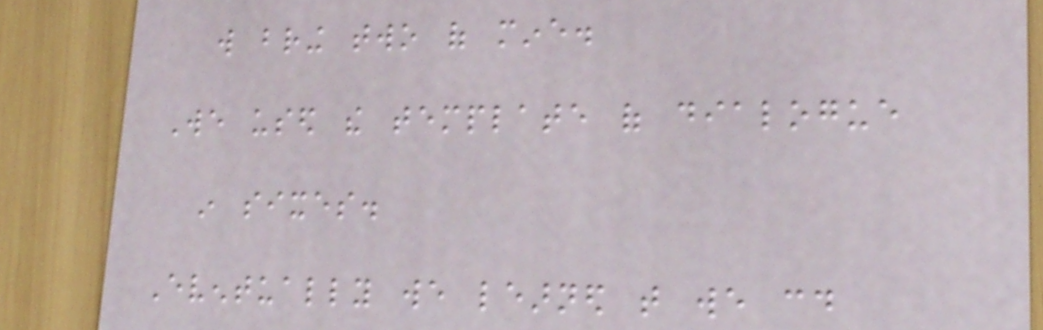will bring two of mine.
We used the template of dialogue
in sixes.
Eventually we learned that we could
